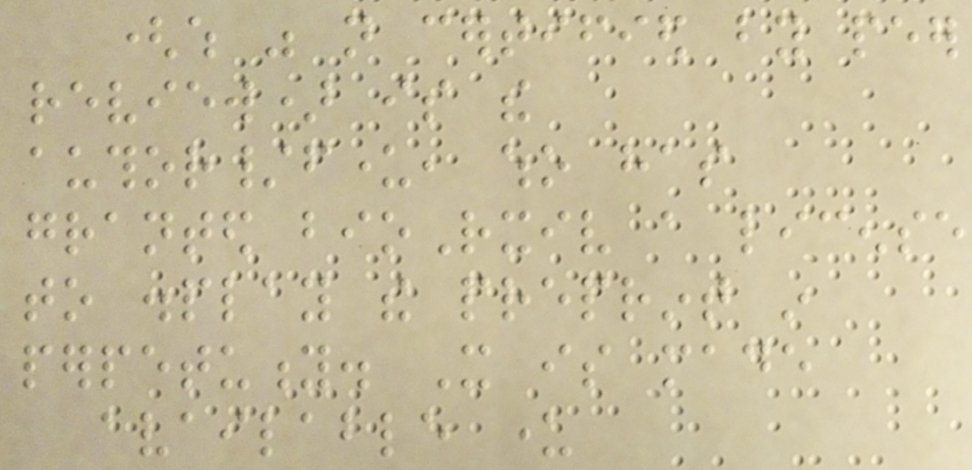(which was not certified by peer
review) is the
author/funder, who has
granted bioRxiv a license
to display the preprint in
perpetuity. It is made
available under
